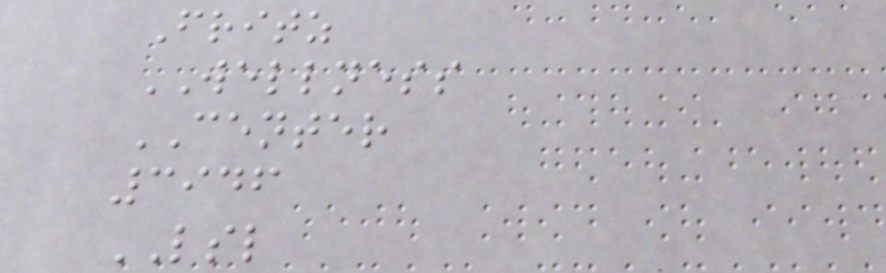Fritz
WELLNESS
CENTER
3946
LSL
